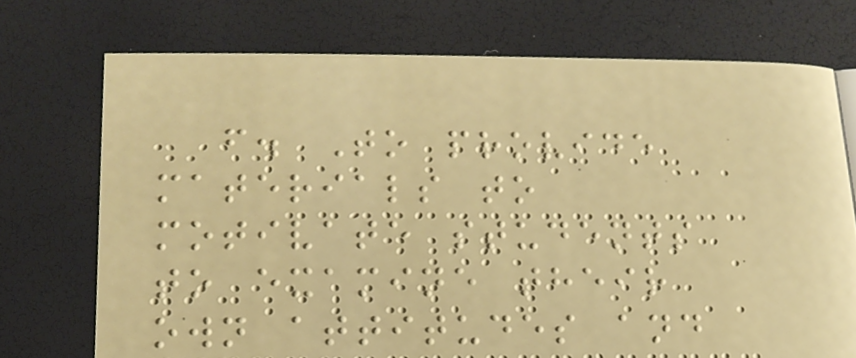f. To provide
materials to
motivate students
to examine their
own attitudes and
